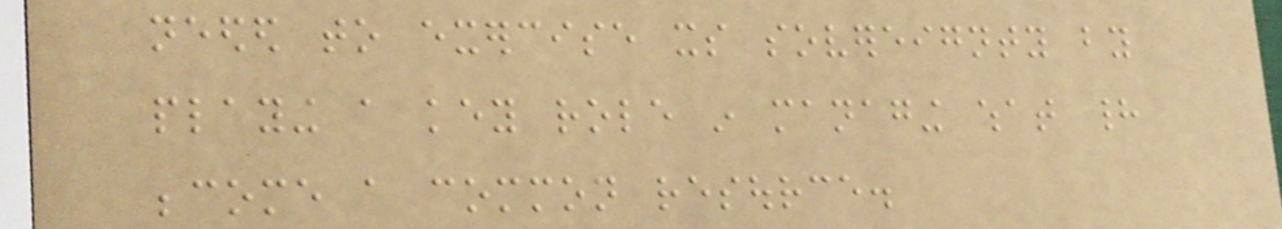needed to exercise its sovereignty by
playing a key role in managing what had
become a common resource.
